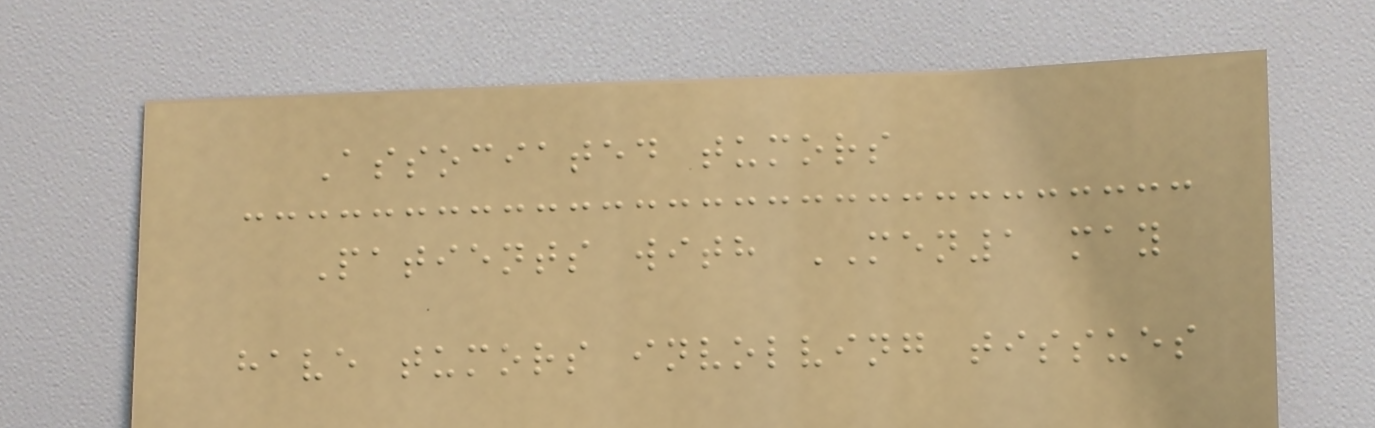Associated tumors
Patients with MEN1 may
have tumors involving tissues
